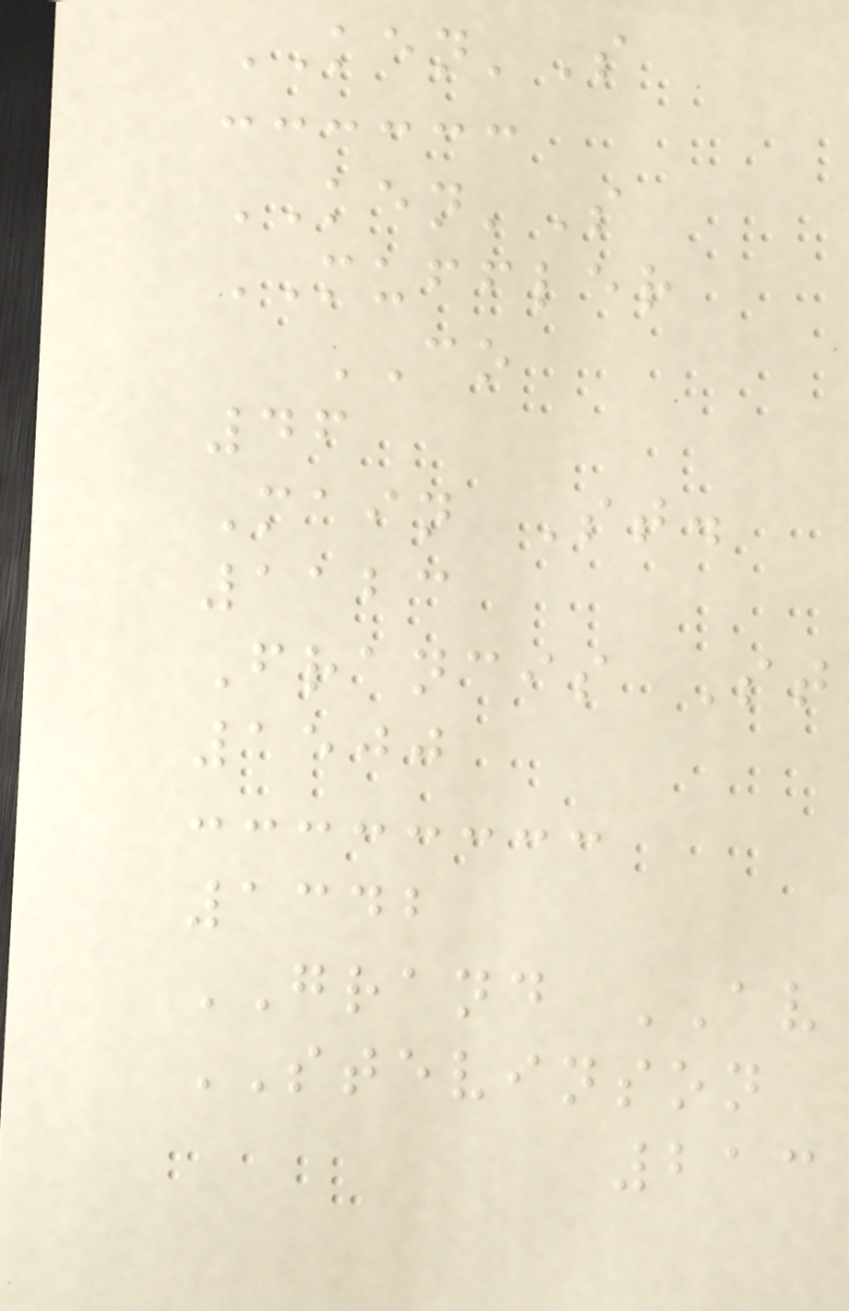KEN'S
KEN'S
MUFFLER
CO
46
Main St.
1123
Francis St
1500
1342
GRAND AV
STEVINSON
213
